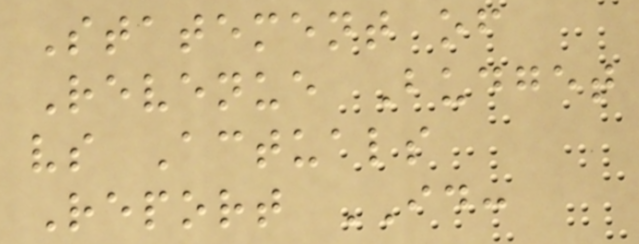Statement of
Revenue Budget
vs Actuals
Report ID:
